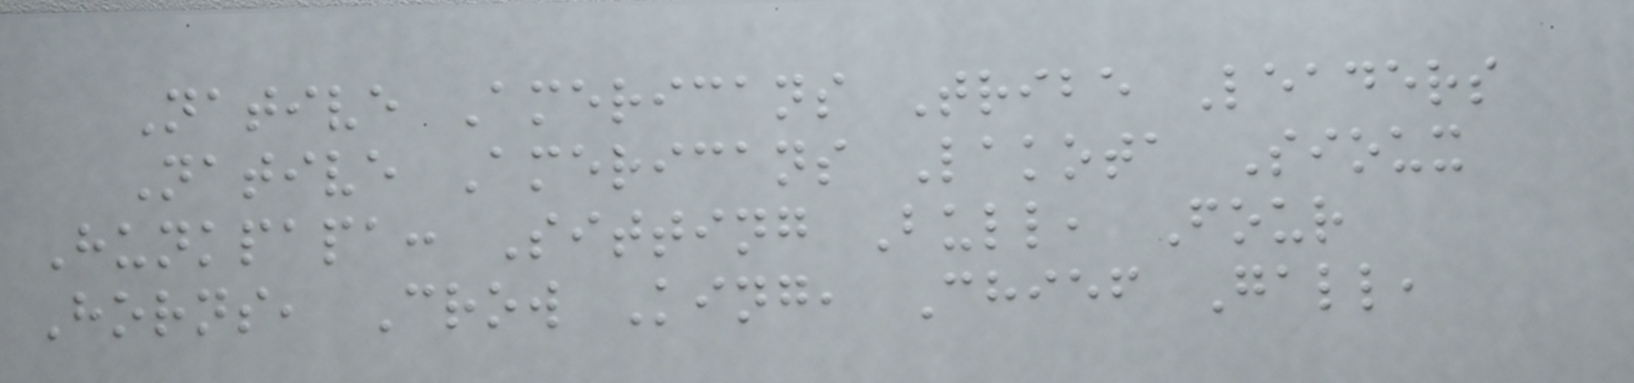Native Americans Tribe Leaders
Native Americans Lakota Sioux
Hunkpapa: Sitting Bull, Four
Horns, Crow King, Chief Gall,
